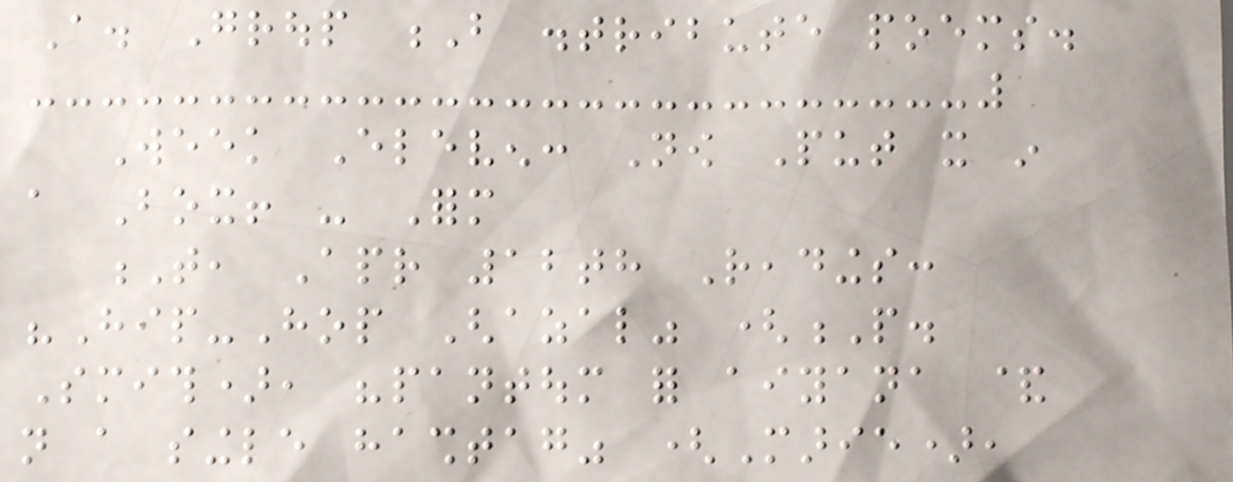A. Group B distribute poems.
Week Eleven: Now Put it in
a Box! - Form
T, Apr 12th Readings:
"Hip-Hop Ghazal" (P.
Smith), "pantoum for aiyana &
not a single hashtag" (Marie),
